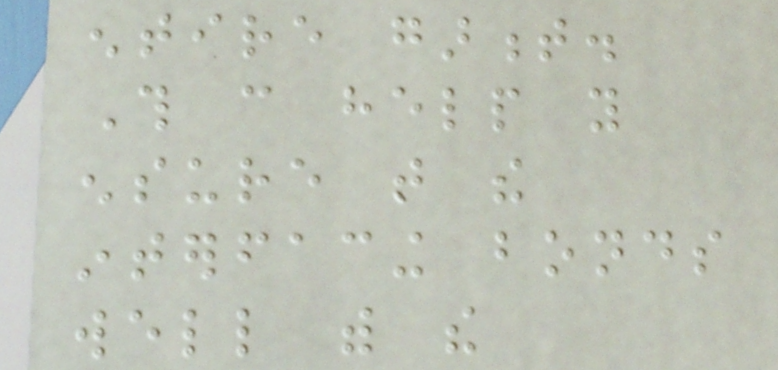entire garment.
This can help you
ensure that the
interfacing bonds
well with the
